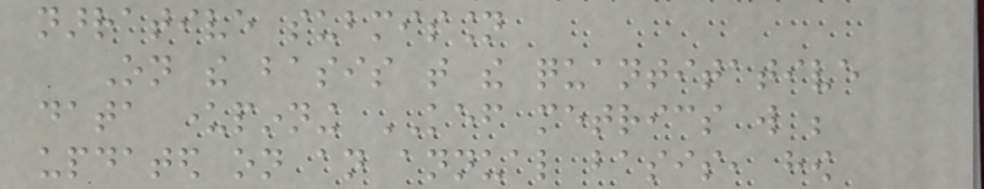narrative submission
On the basis that the quantitative
data underpinning KEF metrics will be
updated on an annual basis, how
